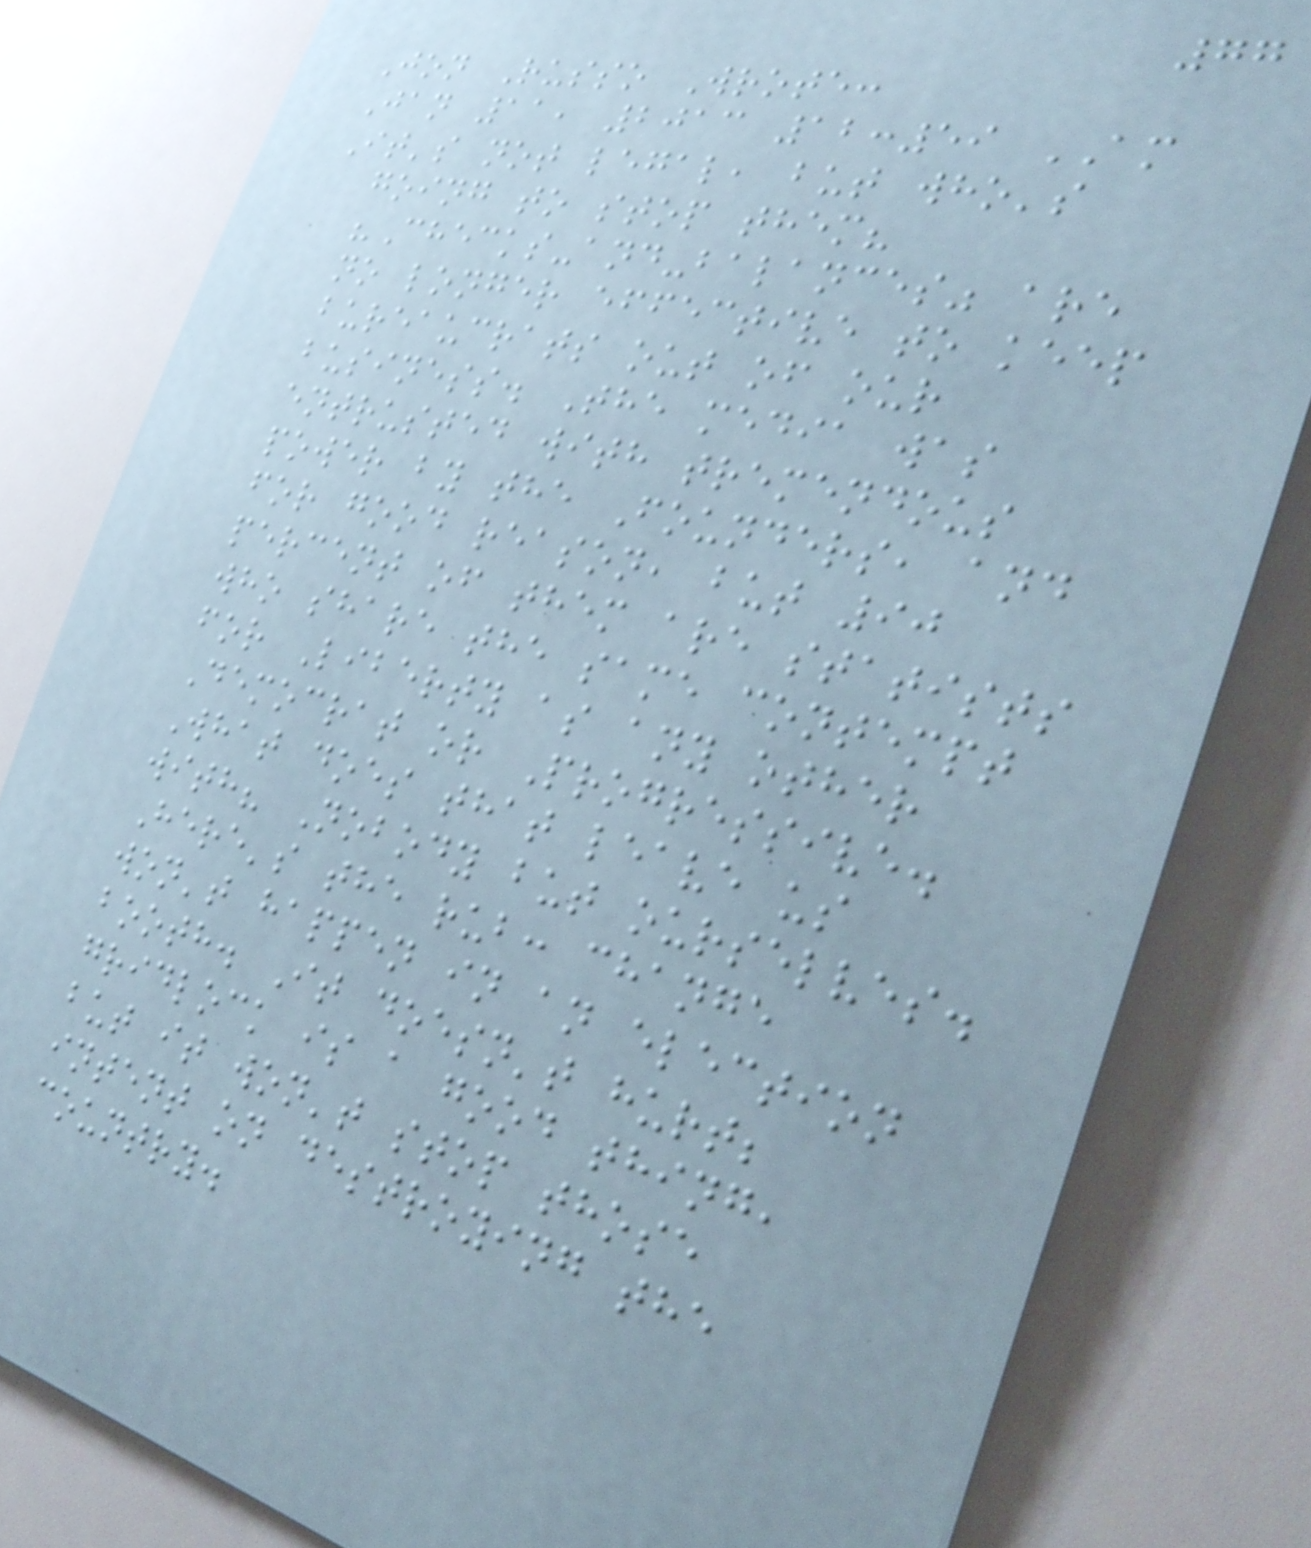77
Jon Russo Wrote:
Jan 11, 2013 12:59 AM
It's not legal, but who's
going to stop them?
"Checks-and-balances" are
no longer effective to keep
bureaucrats out of our
business. The media was
entrusted with tremendous
power by the Founders, and
for good reason, but 90
percent of them are statists
who share the same contempt
for Liberty as any other
Democrat or Progressive.
What does that leave us
with? Nobody but ourselves.
Here's the rub: change
won't happen in an election
booth. It doesn't hurt;
gridlock is a good thing,
but it won't stop those
intent on destroying the
country.
